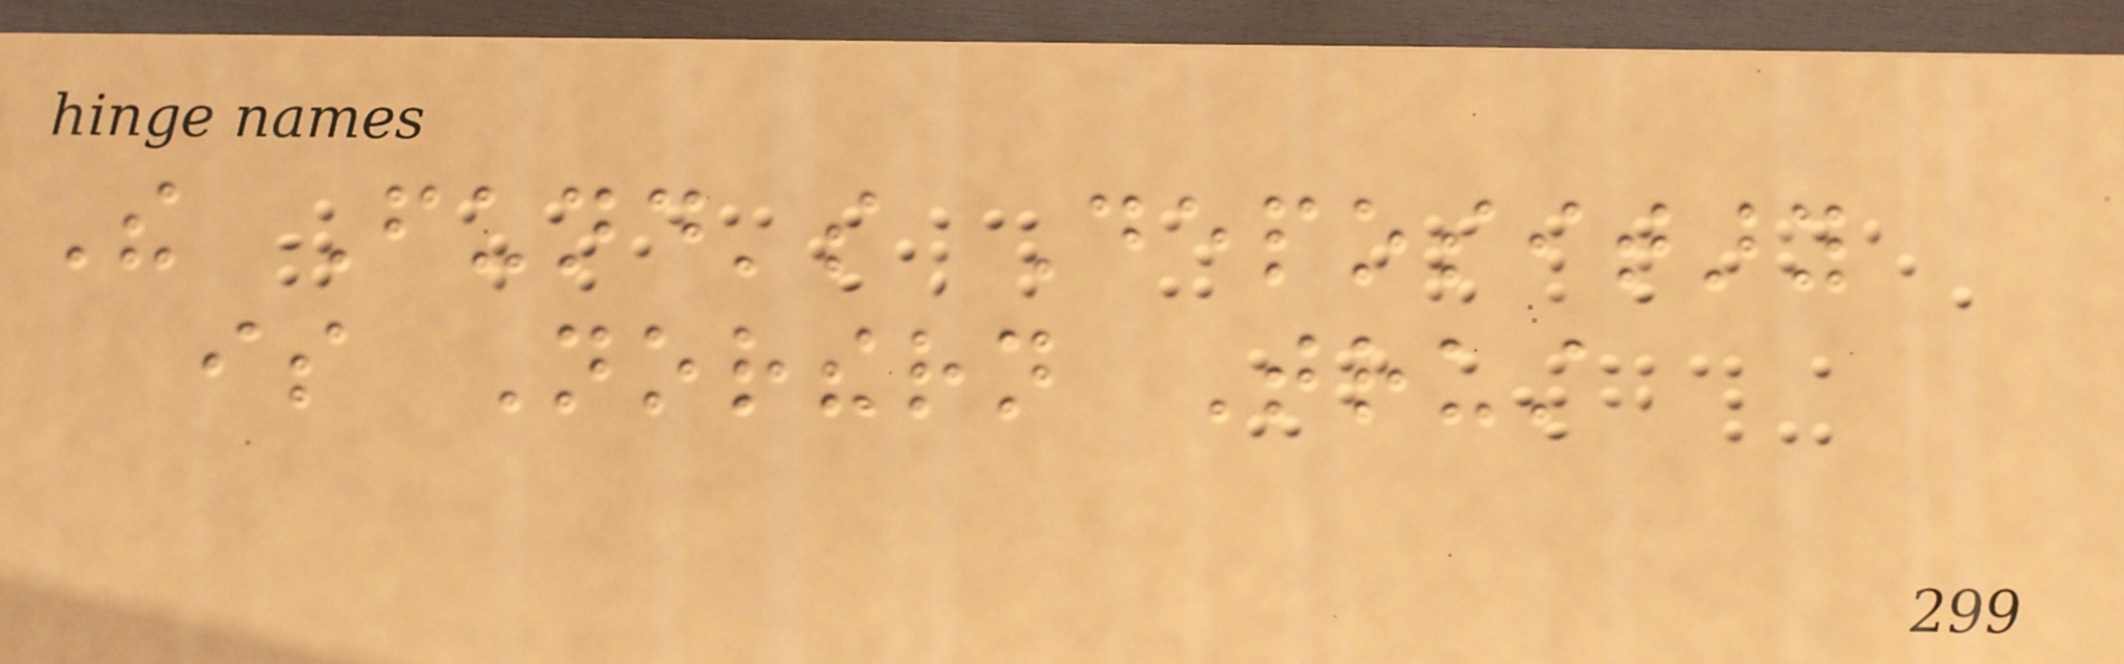The Fund's Depositary
is Northern Trust
